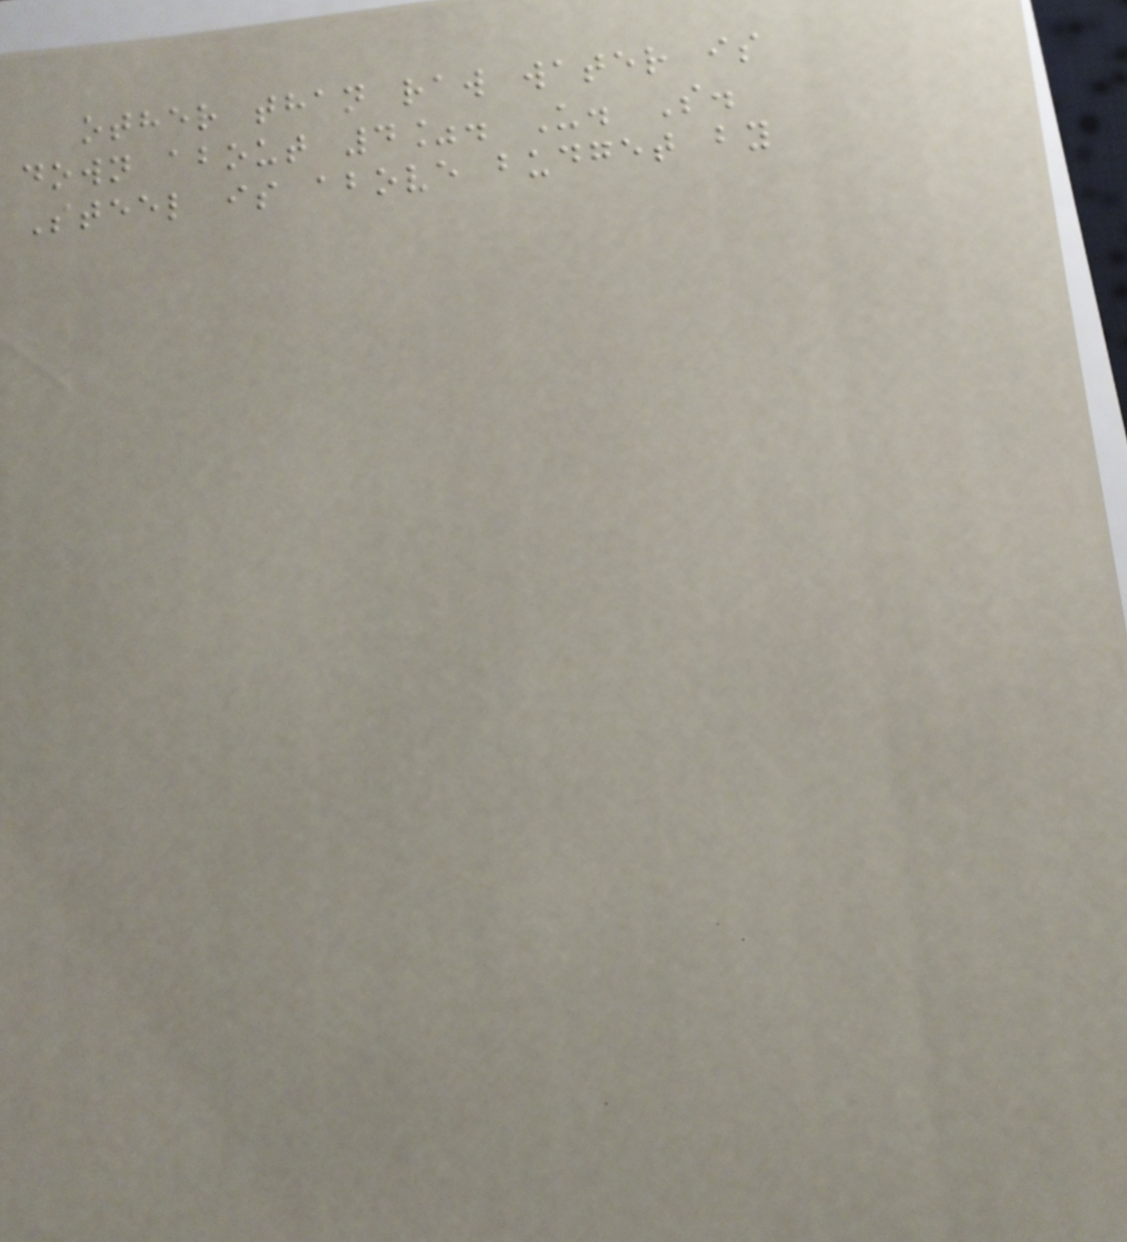other than raw water is
down about 4%. U. S.
Steel is above budget by
